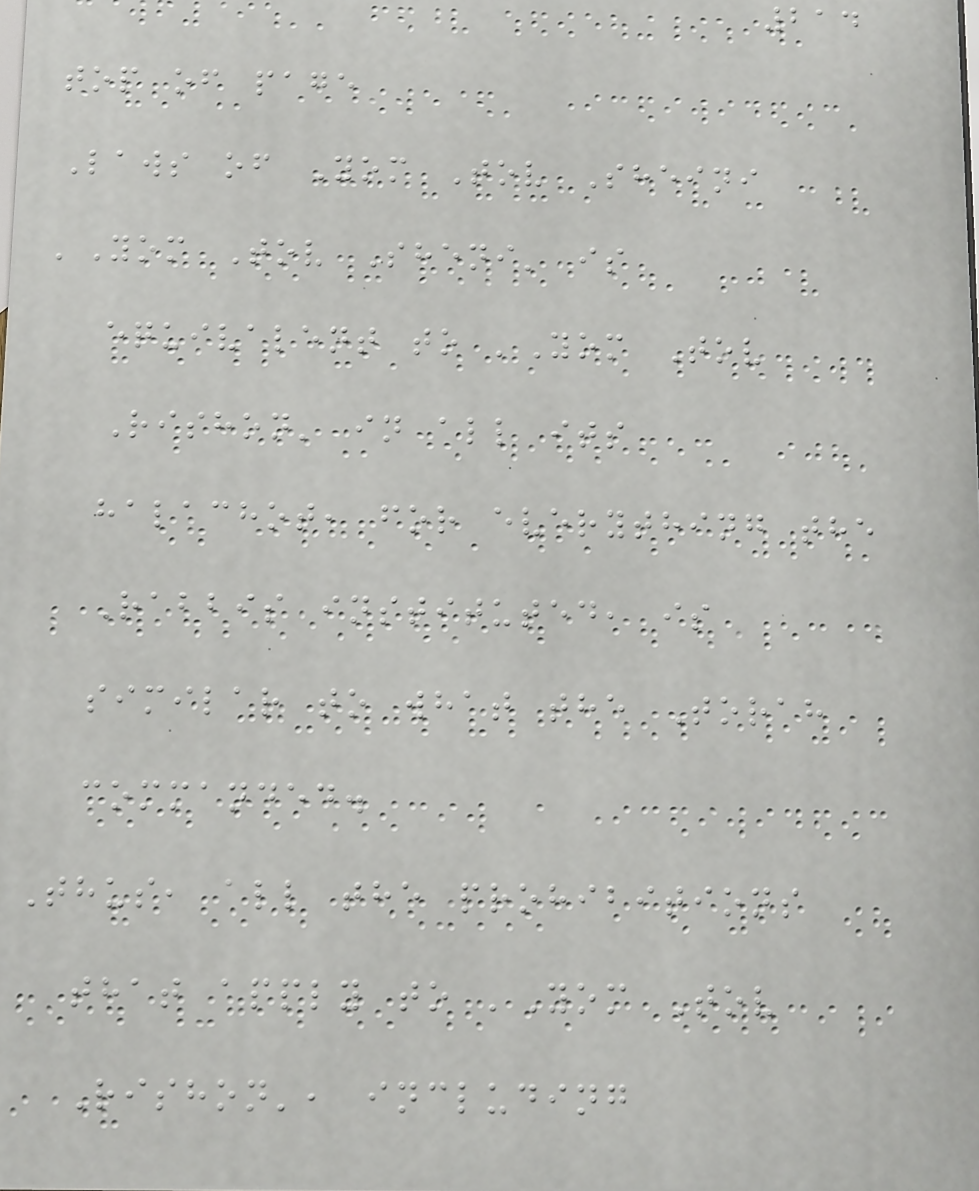214
top of page
Laws of Yom Tov Sheini
'Yom Tov Sheni' is
equivalent to 'Yom Tov
Rishon' in all its
halachot, for everything the
Rabbis instituted, is
similar to what the Torah
commanded.
Thus, all the prohibitions
that apply to 'Yom Tov
Rishon', including
